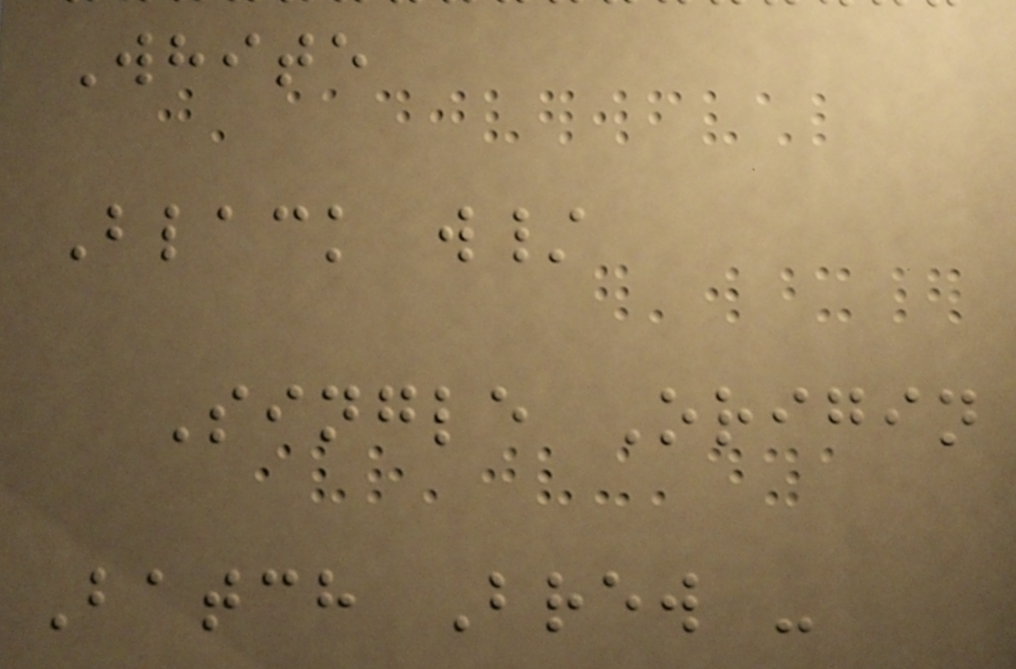White
Black w/
Single Origin
Batch Brew -
